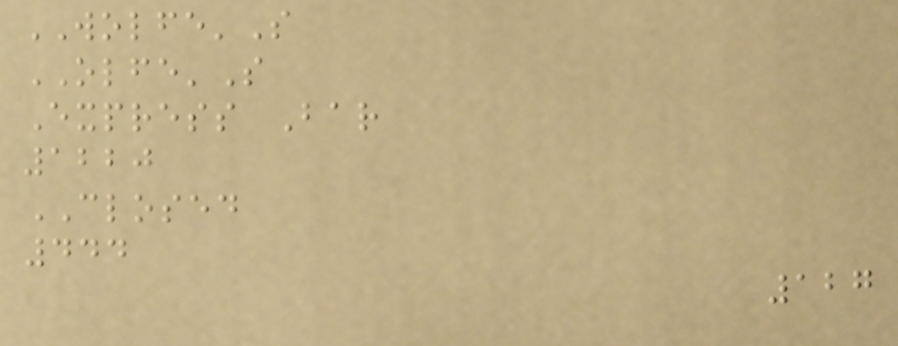WOLFE'S
OLFE'S
Express Bar
1220
CLOSED
444
127
